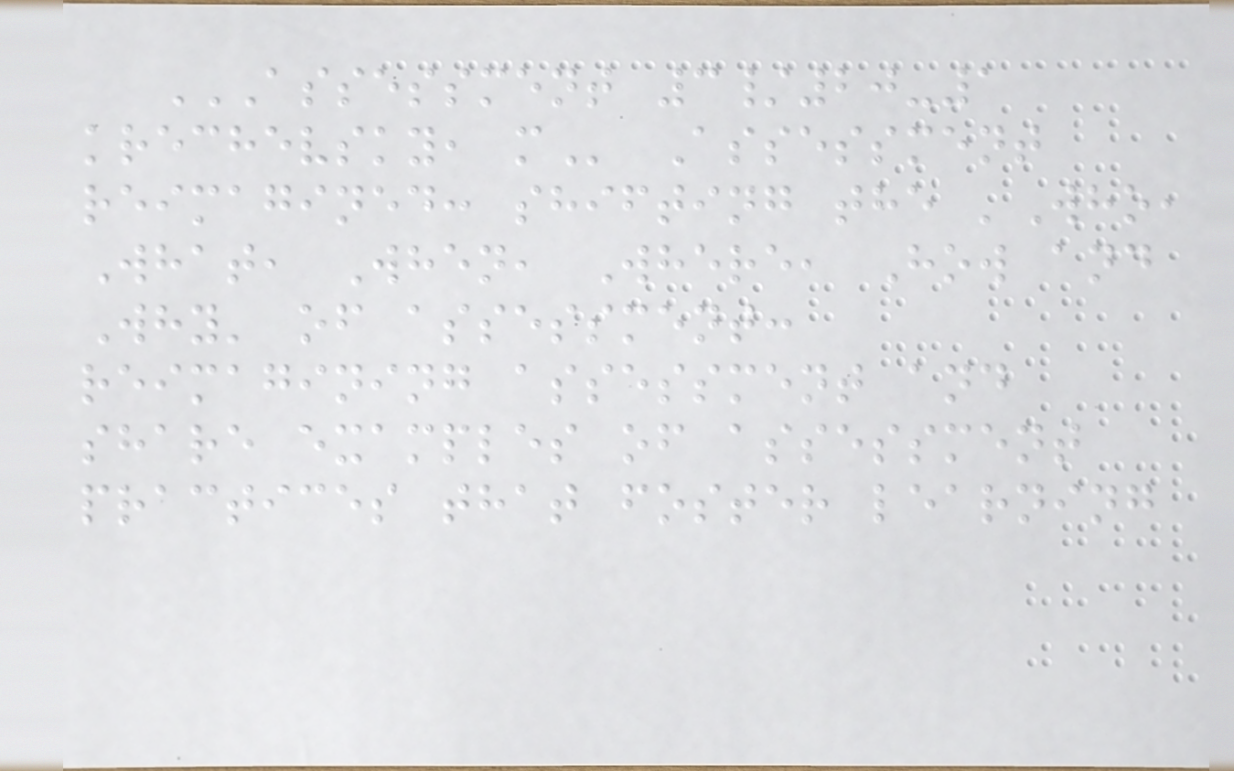ASSESSMENT 3/20-1
KRECHEVSKY, M Assessment
reimagined: shifting the 'Who,
What, When, Where, How and
Why' of assessment:
reimagining assessment and
share examples of assessment
practices that foster learning
